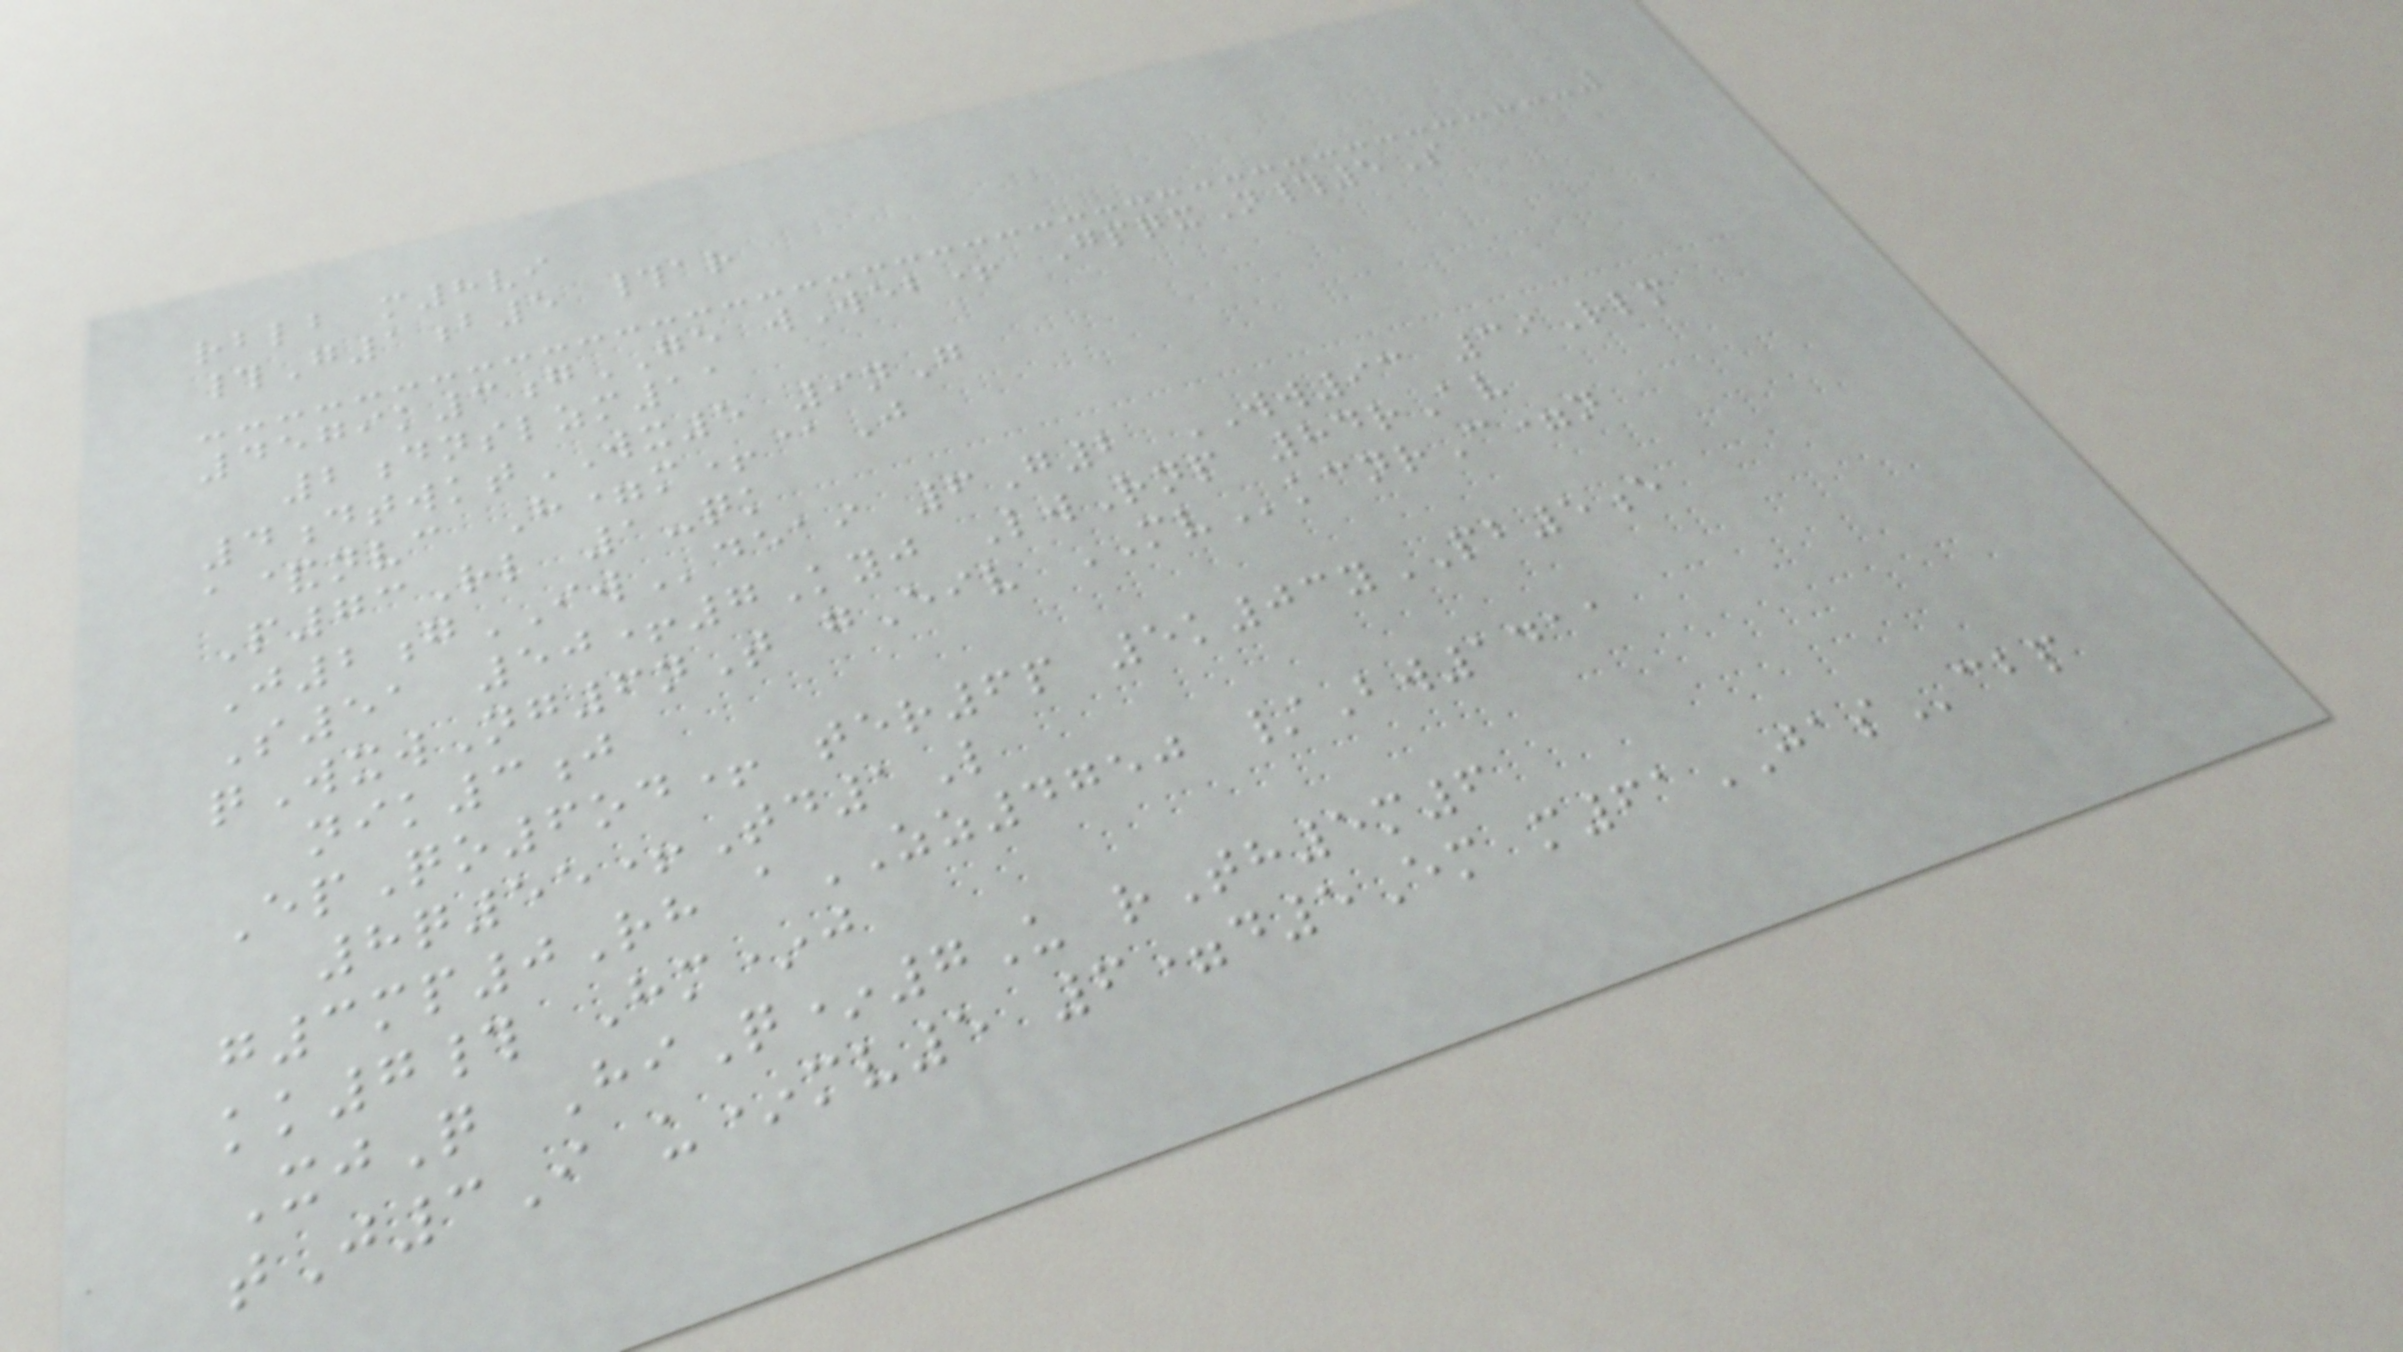rblb m8vi
#G1b5 #ar
4579k3gGE wWeb+ GpqxN#5S
2dnslzm11
4dtwktWX5 9nG
a&nvc H=m+@J
P73Rl 1-qk
J2gIWdeai 6G2 WW93 39Rlm
S51 50+7Kyj LwRnp 84rAv
qWxwNg6nT gEiv MVkcnrC=n
nik3j
EpQo6od+ ter6p 5k03yPB5e
8q55+Td1L
g3mp0Rh aZZ4750 /Bw1411
kk7# Hm*j
XjQ HiQ*7U rTh5m6
tJ3I u*mv5 6=d5Em m61JAScbp
